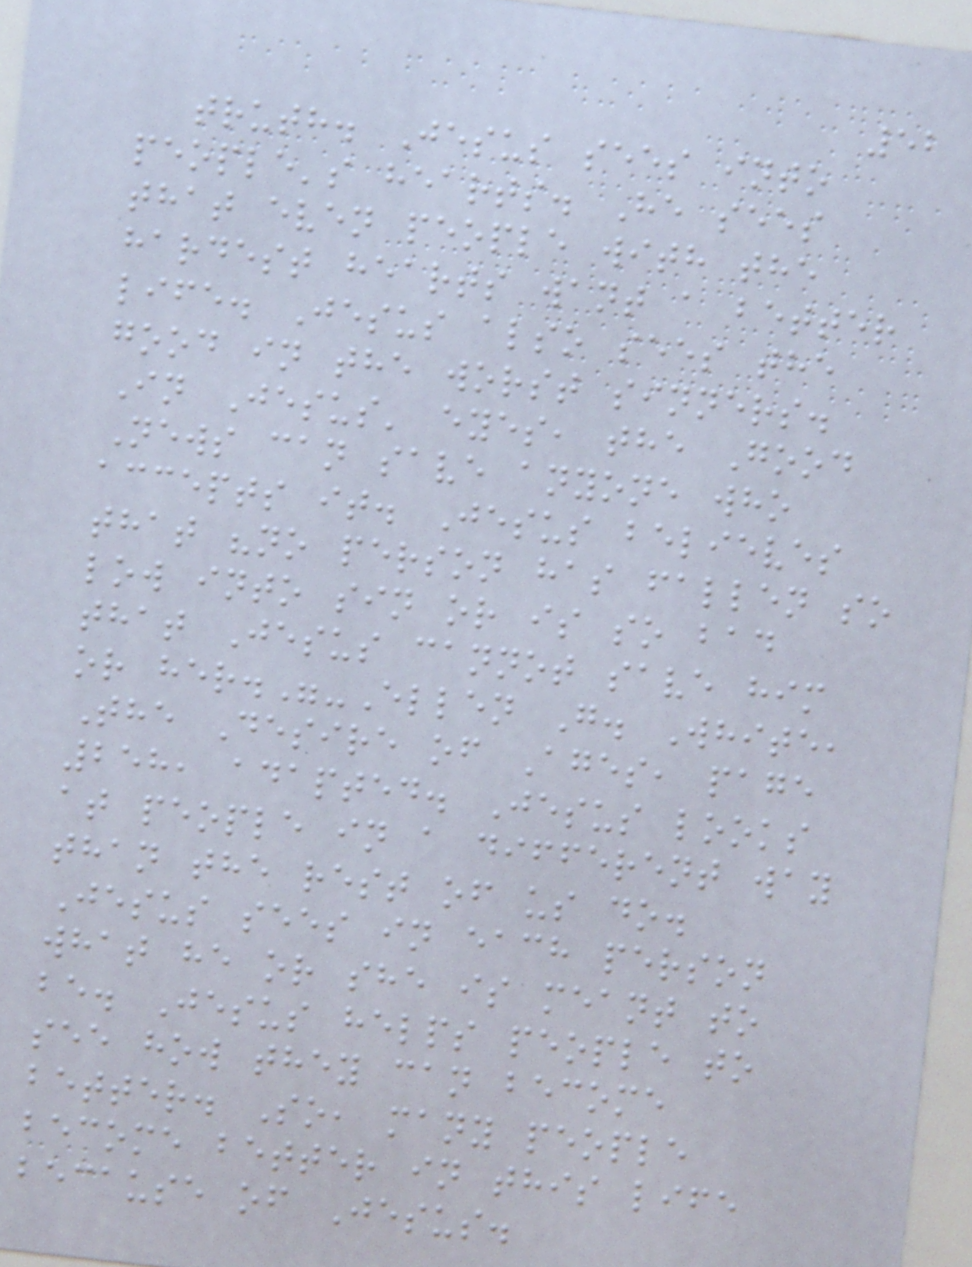52
truth. Jesus sees into
people's hearts. He sees
that even people with the
hardest hearts want a better
life. Jesus also sees the
good in the worst sinners.
In Jesus' eyes, the Good
News can save anyone who
accepts it. Jesus believes
that "no person has fallen so
low into sin or is so bad
that Jesus cannot save him
or her."-Ellen G. White,
The Desire of Ages, page
258, adapted. Jesus looks
at people in a different way
than the rest of us do.
Jesus sees in each person
what he or she is meant to
be. Jesus helps people to
see how they can become
better. So, many people
become better in this life
because of Jesus.
